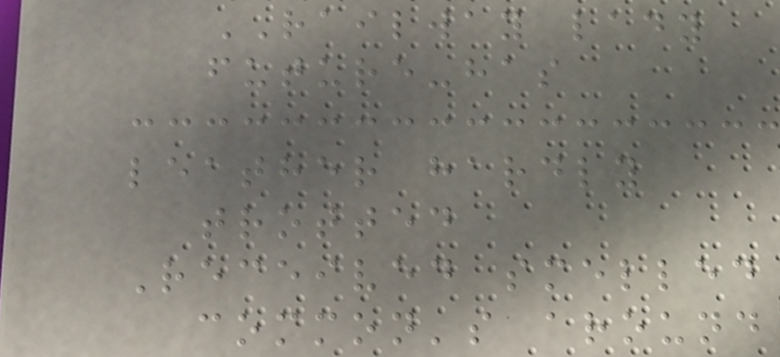RAILWAY lady
future-has
leather hardly
trotted
Received smelled
common's around
